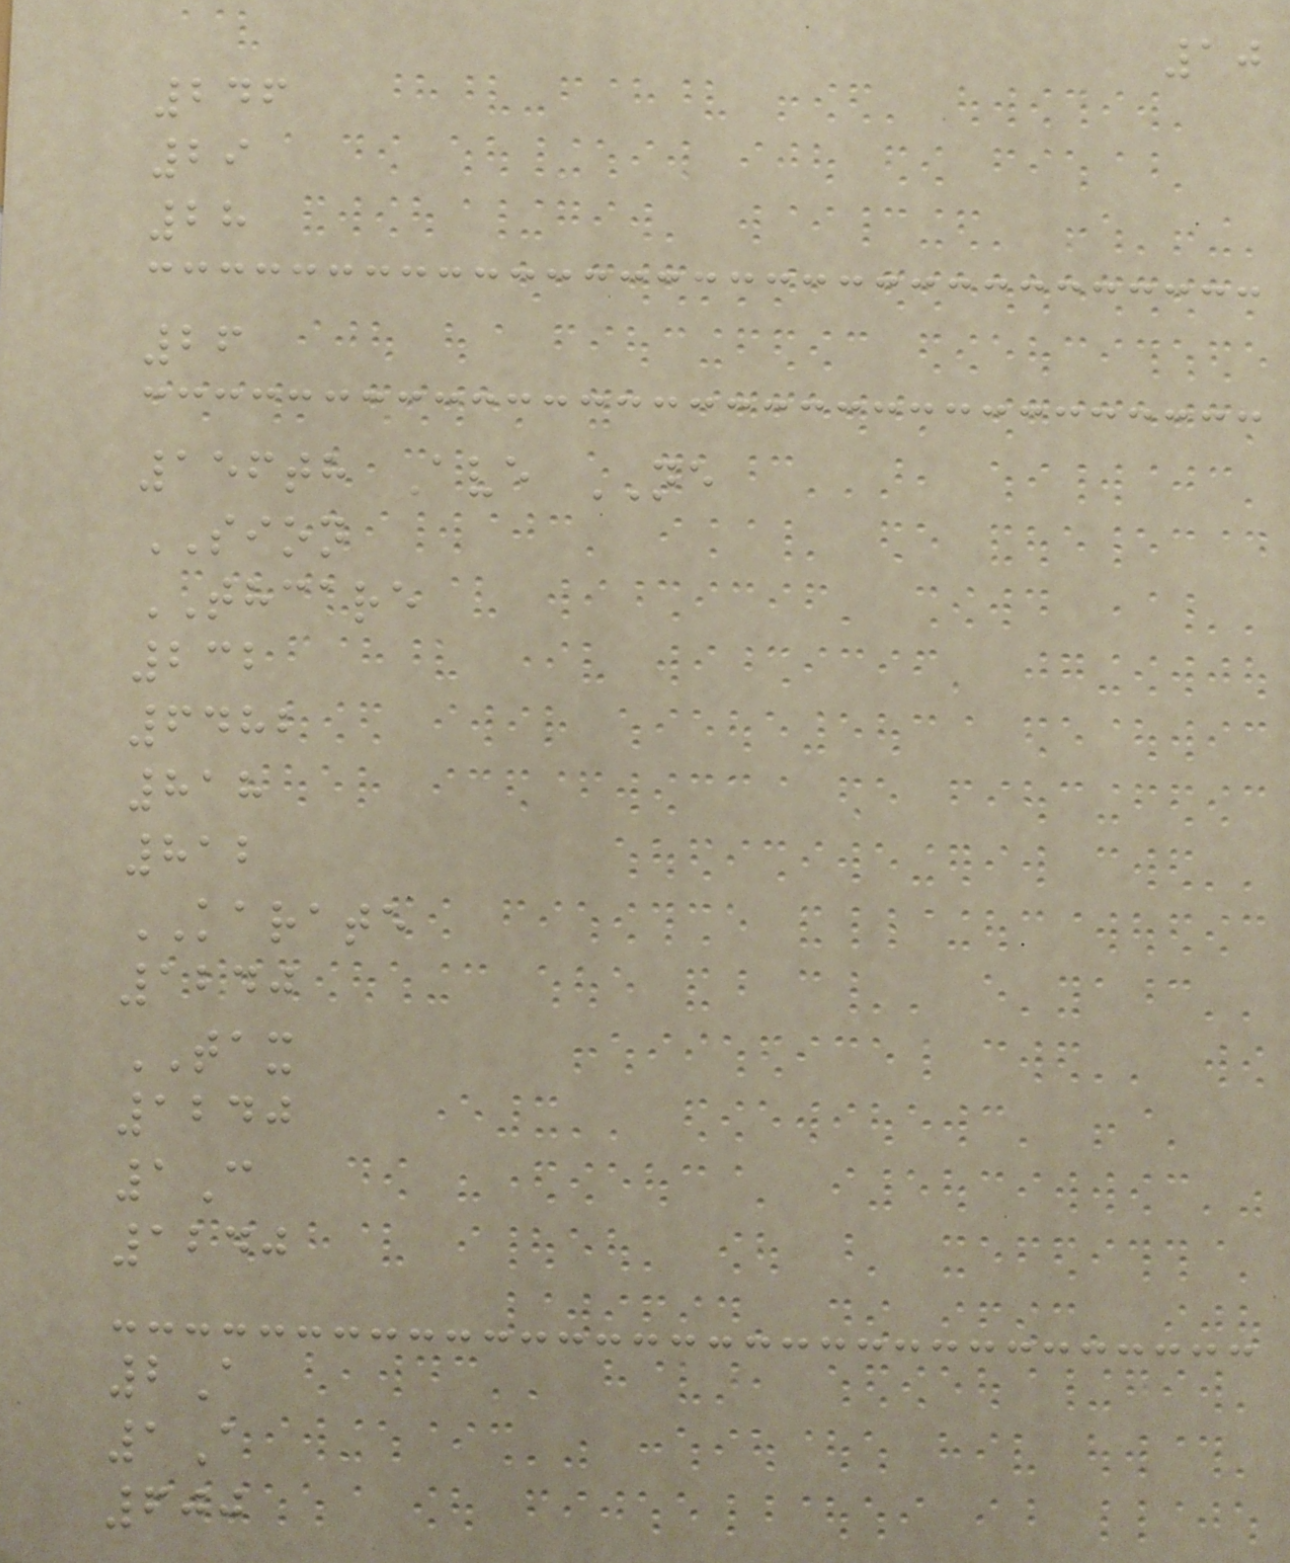10
246
29
28
26
156th Ave NE
SION
THCARE
232
6482
818
812
KARATE
1240
TAX
1240
1C
1240
2A
1A
600
